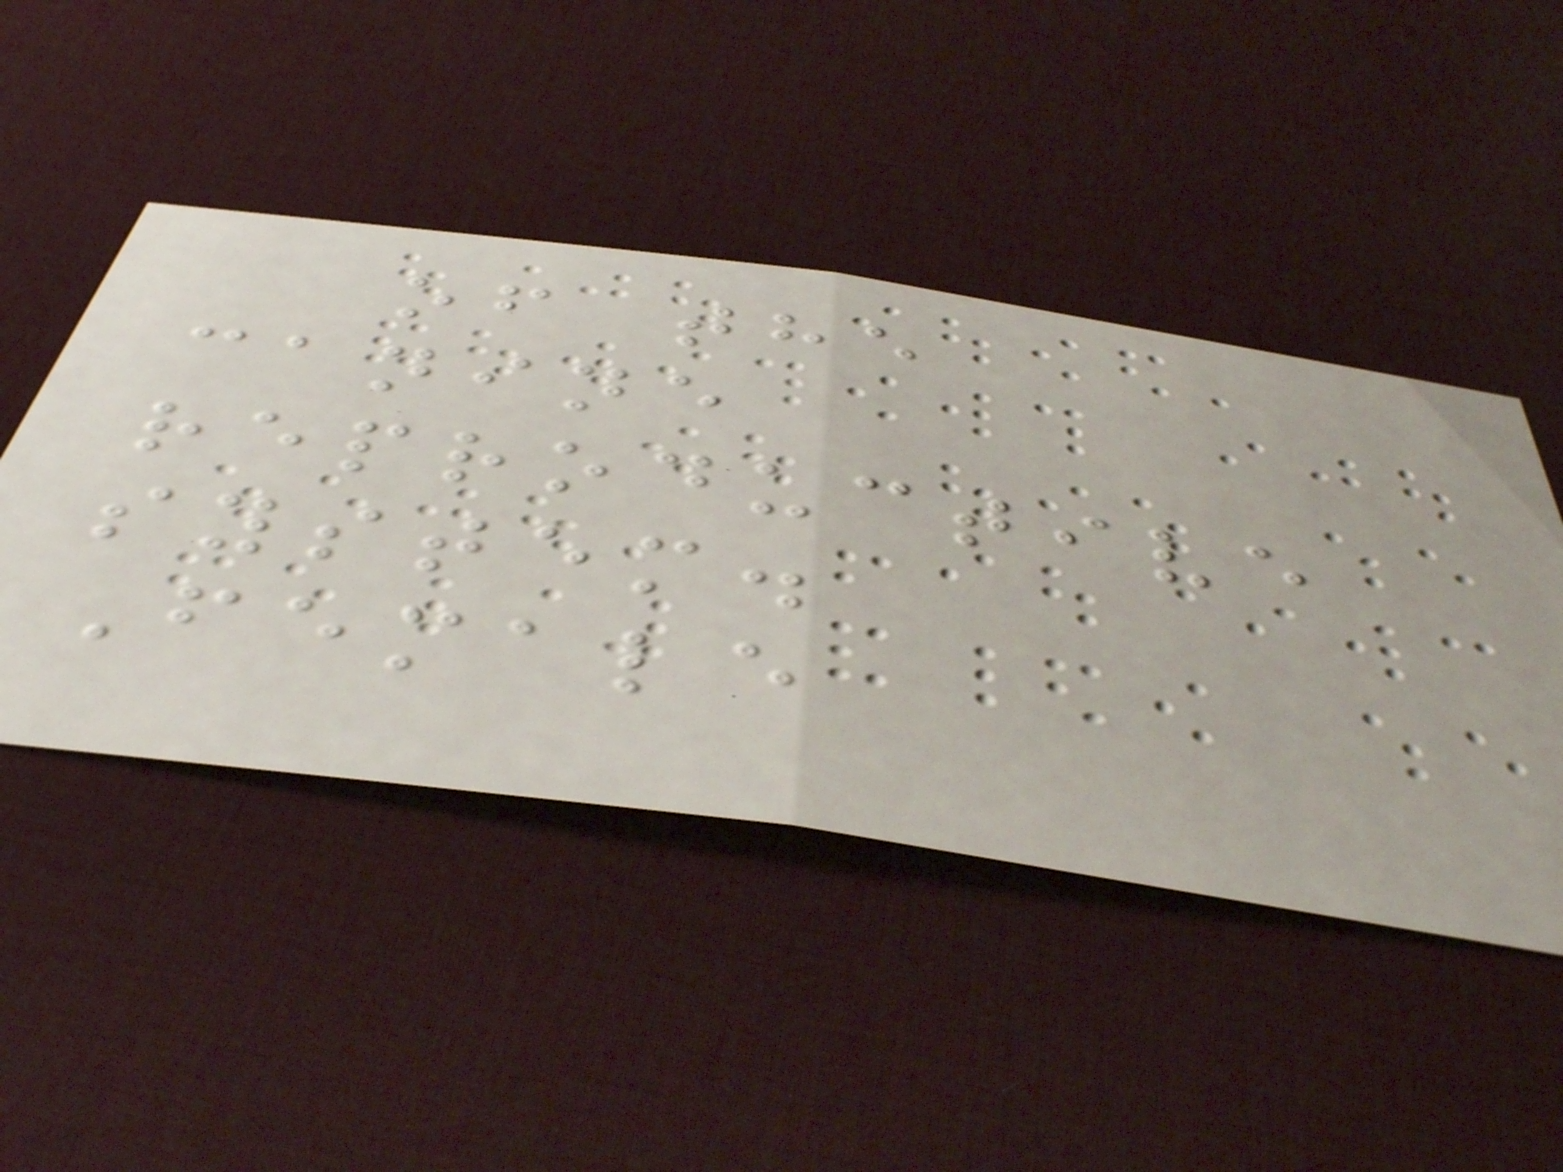of the
canine
reproductive
system.
Female
